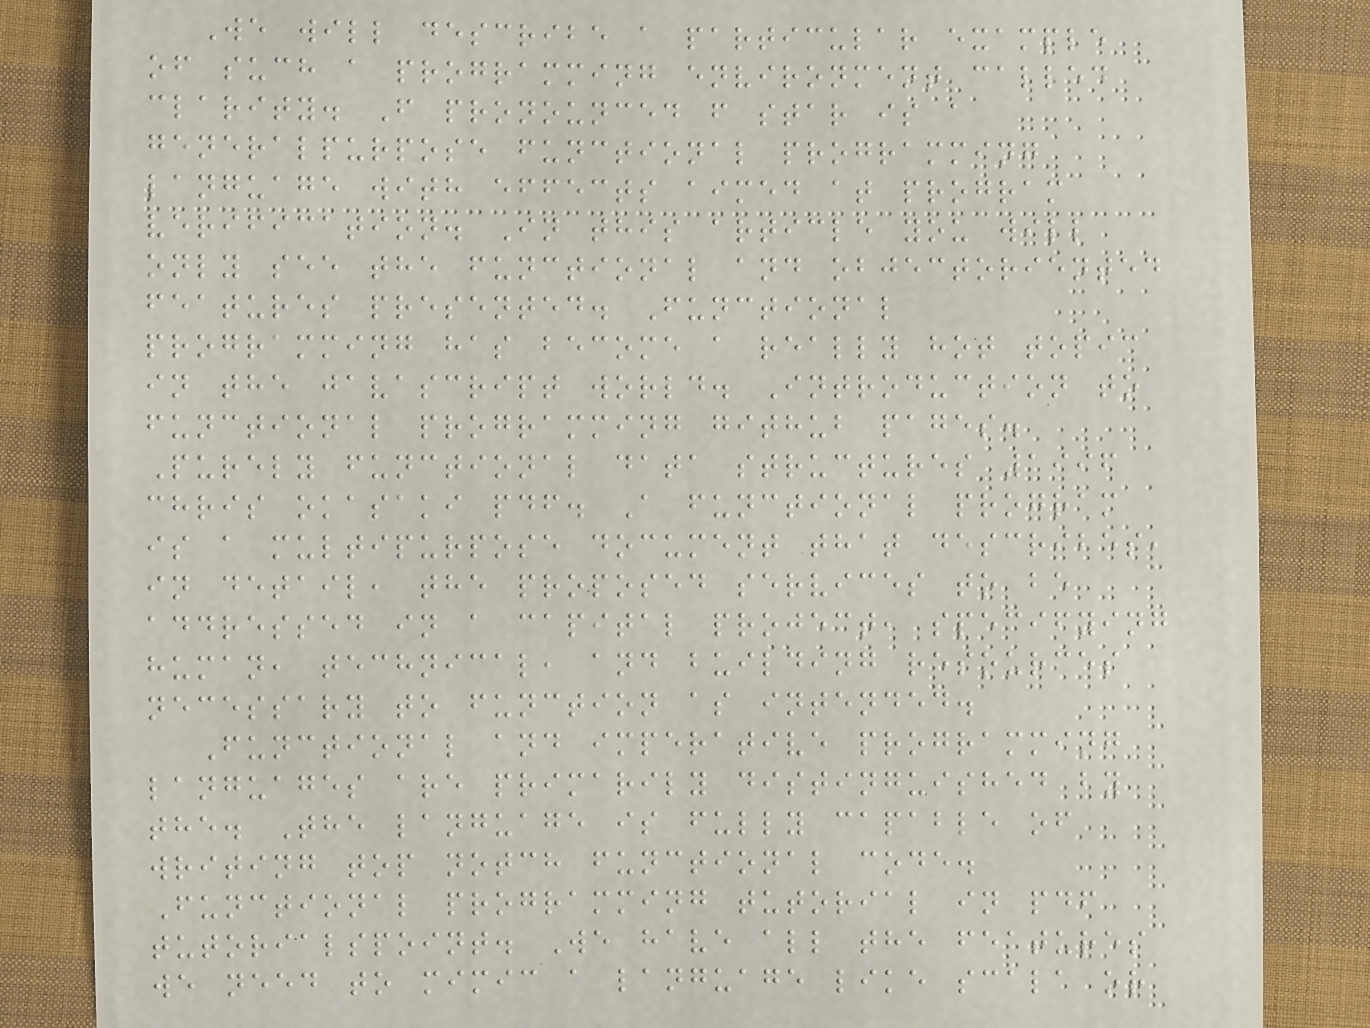We will describe a particular example
of such a programming environment called
clarity. F pronounced f star is a
generalpurpose functional programming
language with effects aimed at program
verification. In this article you will
only see the functional and objectoriented
features presented. Functional
programming has become a really hot topic
in the javascript world. Introduction to
functional programming github pages.
Purely functional data structures 1996
chris okasaki pdf. A functional program
is a multipurpose document that describes,
in detail, the proposed services to be
addressed in a capital project, specifying
human, technical, and building resources
necessary to function as intended.
Functional and imperative programming
languages are primarily distinguished by
the. The language is fully capable of
writing top notch functional code.
Functional programming tutorial in pdf
tutorialspoint. We have all the features
we need to mimic a language like scala or
